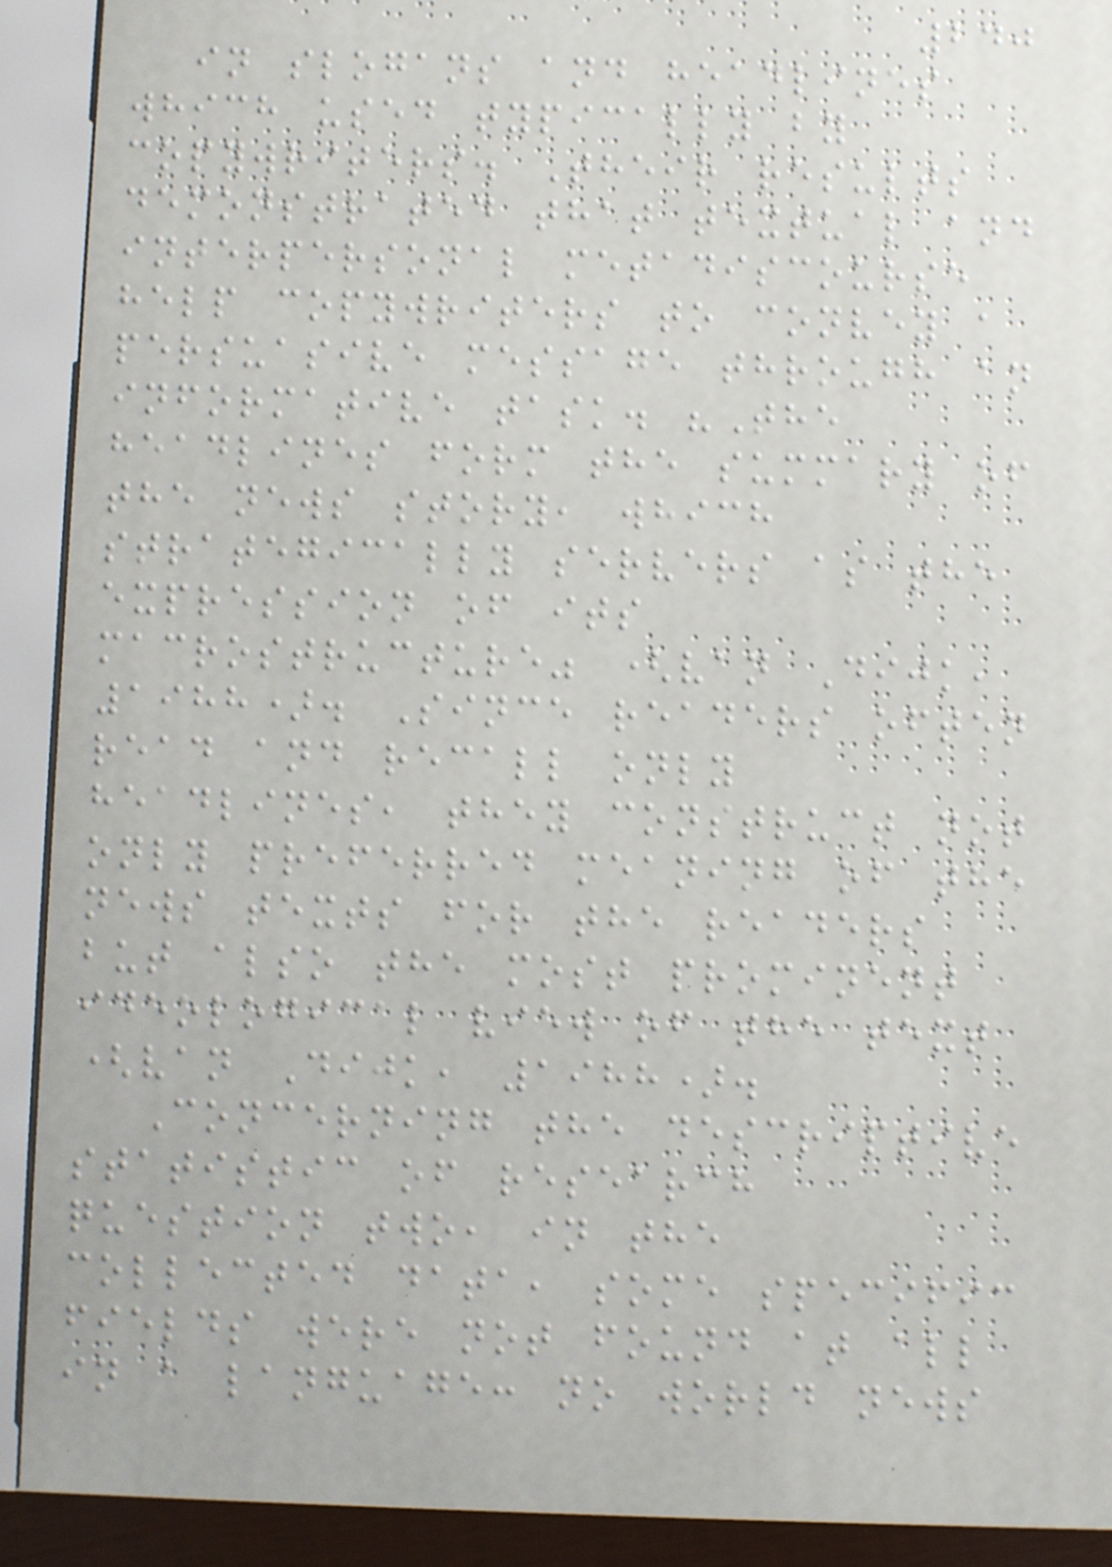240
in slogans and headlines
which used typically by
copywriters. Their results
demonstrated that textual and
interpersonal metadiscourse
help copywriters to convey a
persuasive message through an
informative task. "The
headlines form the summary of
the news story, which
strategically servers as the
expression of its
macrostructure" (van Dijk,
1988). Since readers often
read and recall only
headlines, they construct not
only preferred meaning of the
news texts for the readers
but also the most prominent
ideological view of the text
(van Dijk, 1988).
Concerning the descriptive
statistic of research
question two, in the
collected data, some specific
fields were not found at all
in a language: no world news
